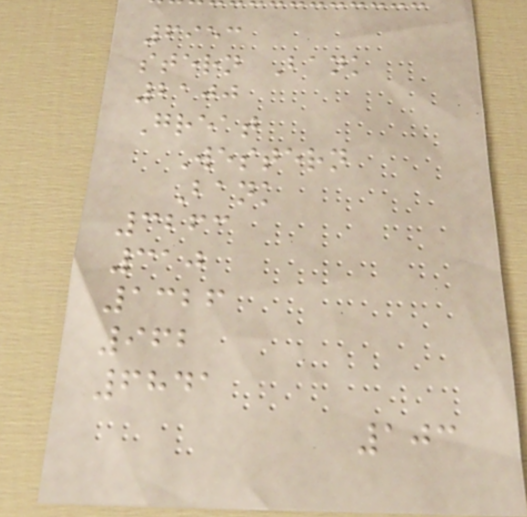6953
stern Bank
2100
Great
Western
Bank
3263
310
1326
962
6841
103
